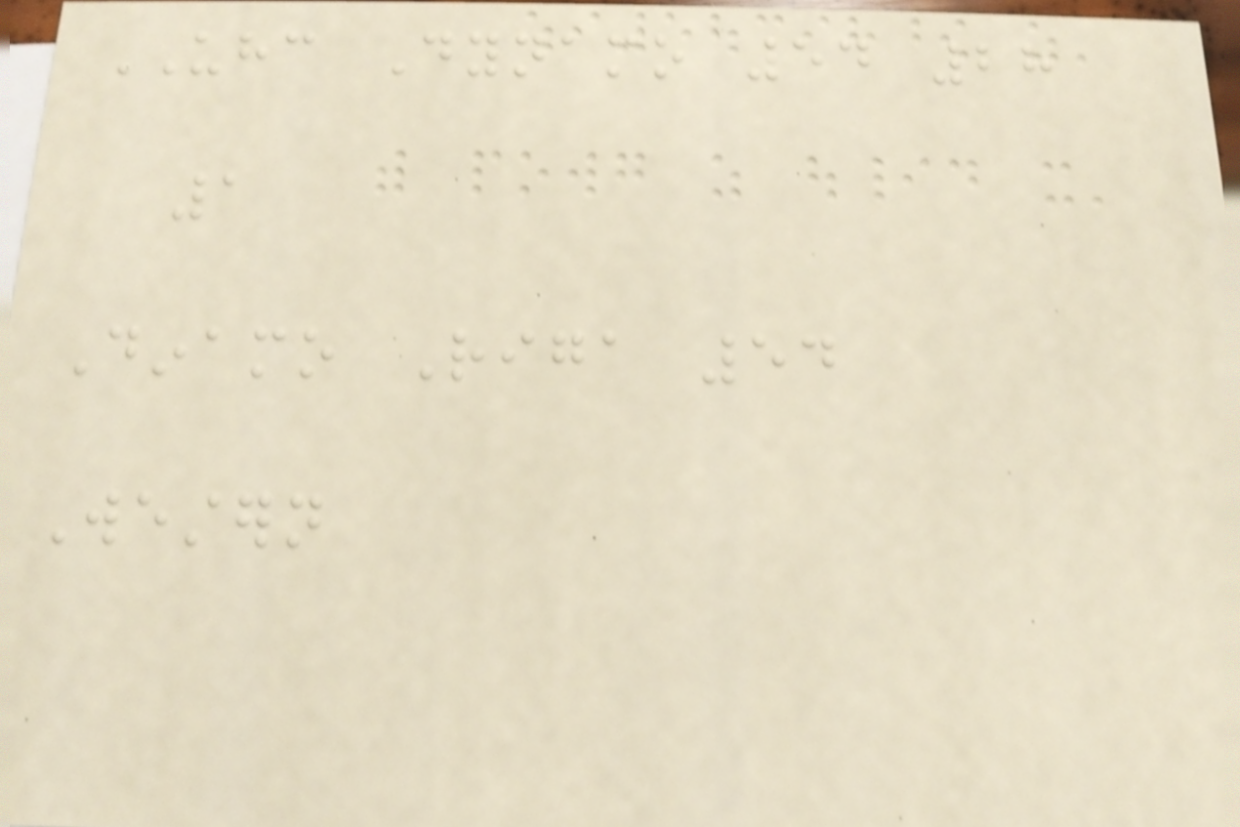UHC Dynamo 54 28
1
Dinamo Riga 54
Western
